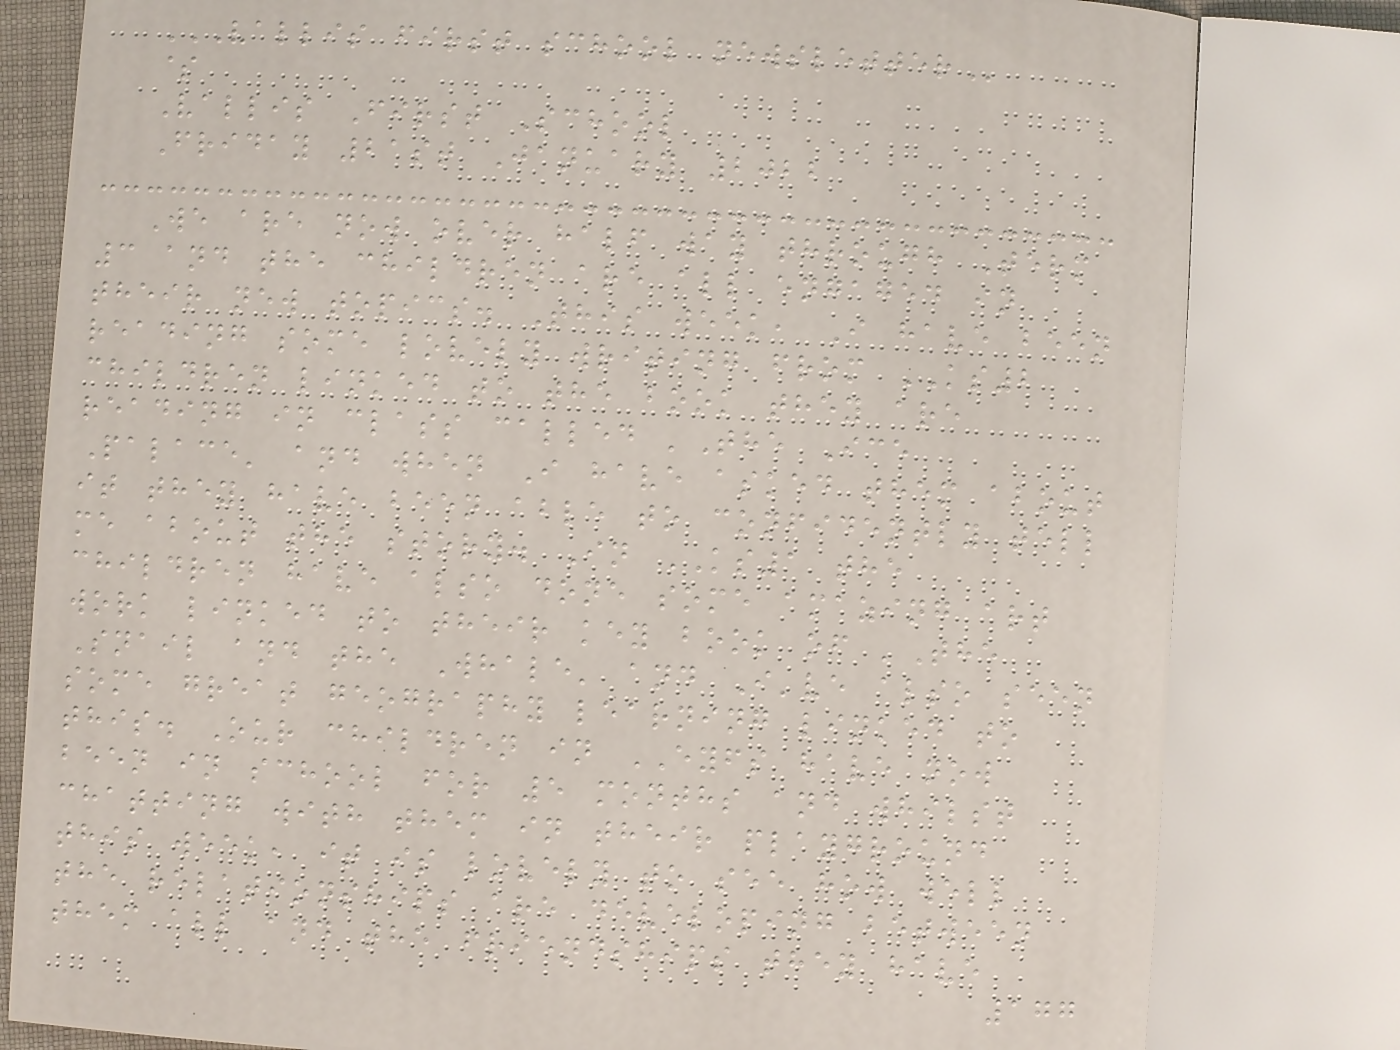VALLIS FIRST SCHOOL NEWSLETTER
$
Vallis First School
Friday 21st January 2022
We are now over half way through Term
3 and the children are all engaged in
their new topics. This week, I have been
reading some lovely writing from KS2
children linked to the book they are
reading in class called 'The Ice
Palace' and when I have asked them about
it they have been able to confidently tell
me about the story. In KS1 the
children have also done some amazing art
work linked to their key book of 'The
Snail and the Whale' and I've also seen
some great geography learning linked to
this. Our children in EYFS have now
been in school for 5 months and whilst
chatting with them in their playground
this week, it is lovely to see how well
the relationships are developing between
them all and the friendships they have
177
